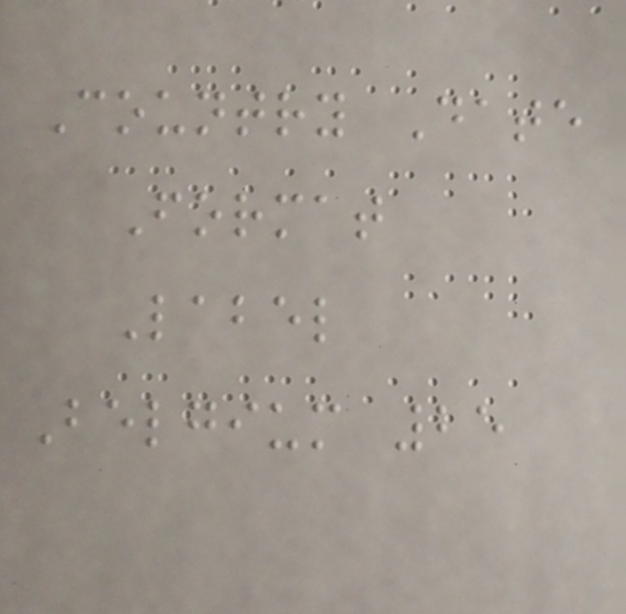Country Date
Format
Label
Belgium 25
